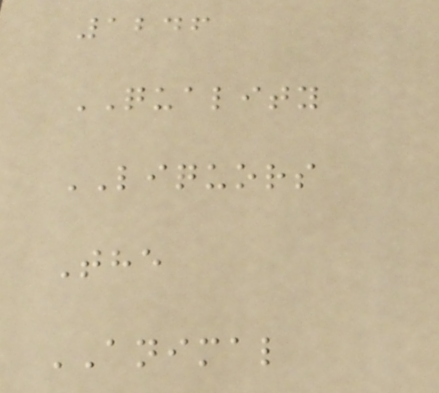1246
QUALITY
LIQUORS
The
ANIMAL
